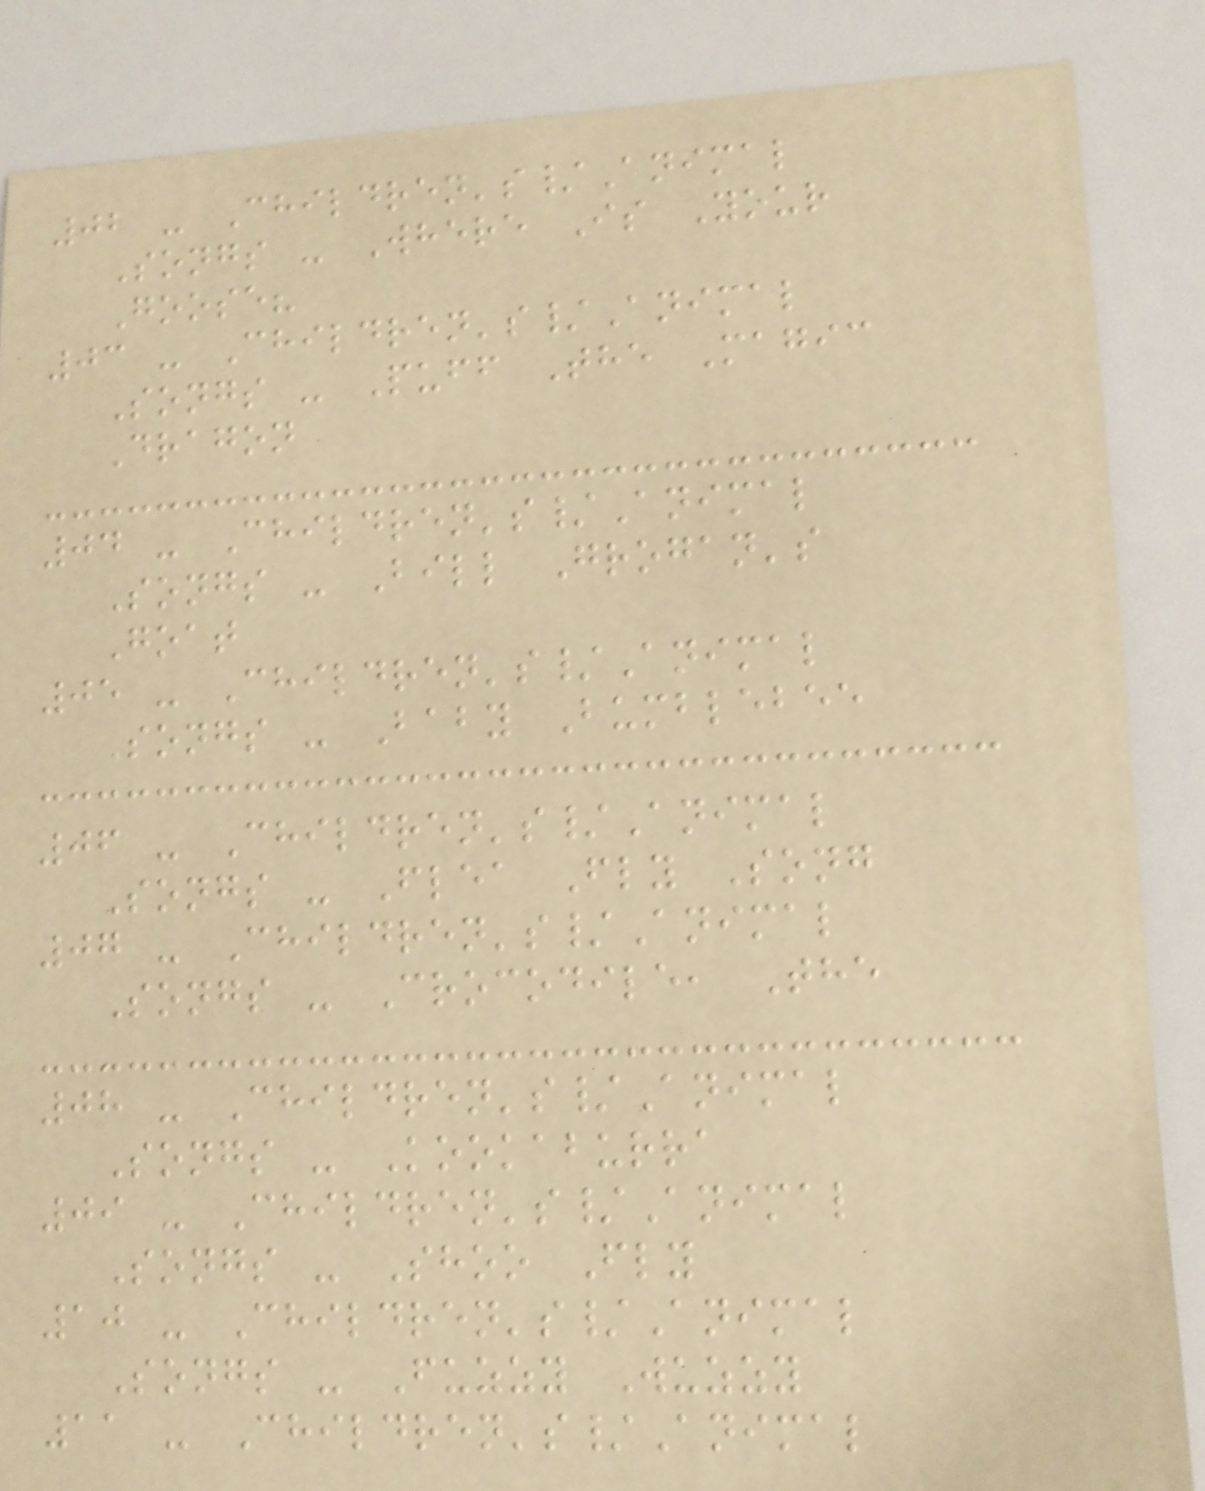02 - Children's/Animal
Songs - Where Is Your
Goose?
03 - Children's/Animal
Songs - Puff The Magic
Dragon
04 - Children's/Animal
Songs - Bill Grogan's
Goat
05 - Children's/Animal
Songs - Baby Bumblebee
06 - Children's/Animal
Songs - Flea Fly Song
07 - Children's/Animal
Songs - Crocodile, The
08 - Children's/Animal
Songs - Kookaburra
09 - Children's/Animal
Songs - Shoo Fly
10 - Children's/Animal
Songs - Fuzzy Wuzzy
11 - Children's/Animal
